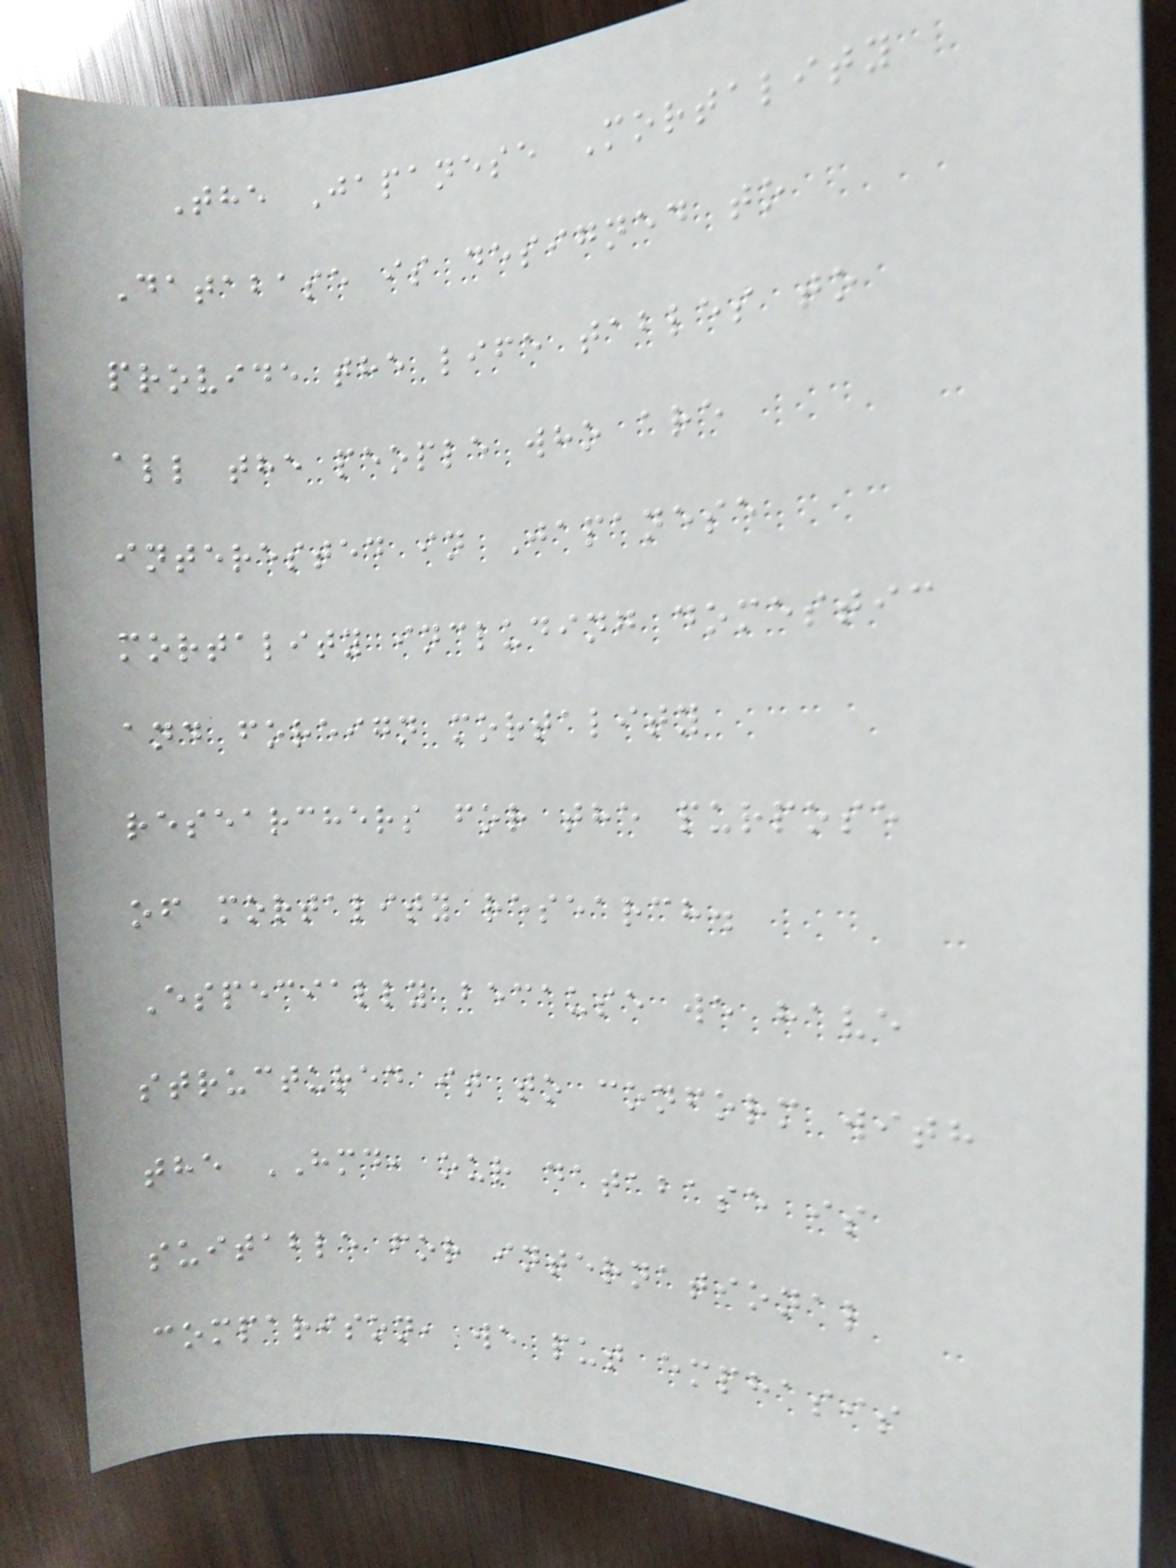The Japanese Mortality
Database is designed to
provide the life tables to
all the people who are
interested in Japanese
mortality including domestic
and foreign mortality
researchers for the purpose
of mortality research.
Especially because we have
structured it to conform with
the HMD, our database is
suitable for international
comparison, we put emphasis
